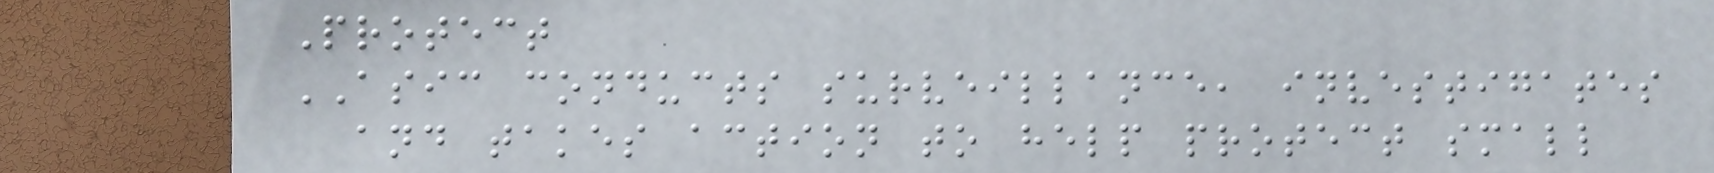Protect
ASIC conducts surveillance, investigates
and takes action to help protect small
